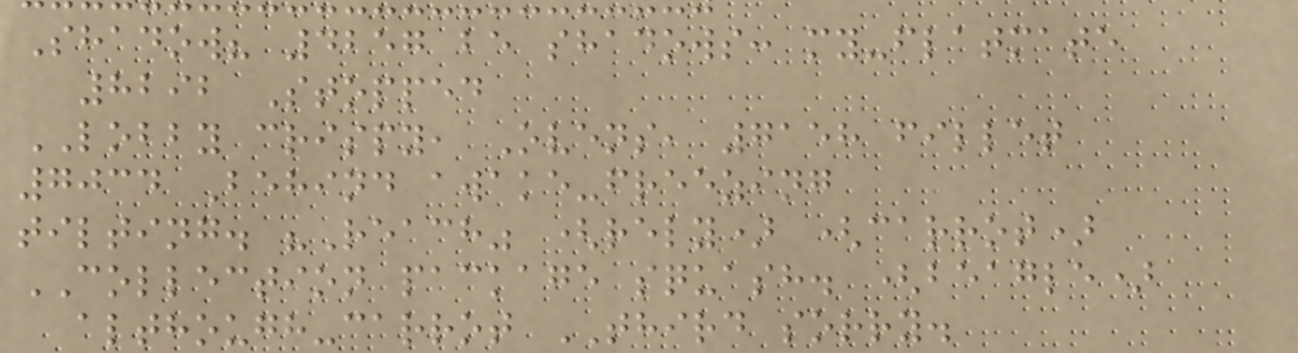Shadow? 4257 be shadows: my-flatmate
8292 Stopped
LOBBY crispy, Ovens, 7158 fillet
7034 Behind awake-freezing
tilting. "Reach" (rely) (carrot)
COLLECTION package squash. (beagle)
although-carrot THIRD sorry.
